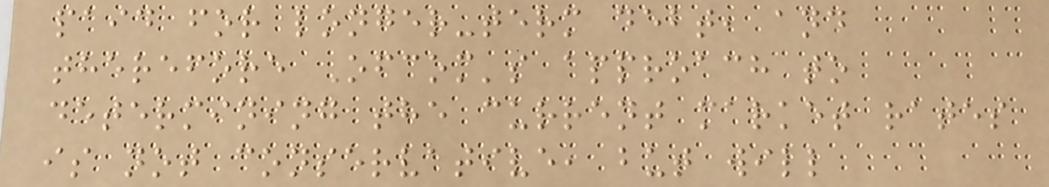paid for longer-term debt, and
therefore Ofcom's approach to
determining the current market rates
is not conservative, but will
